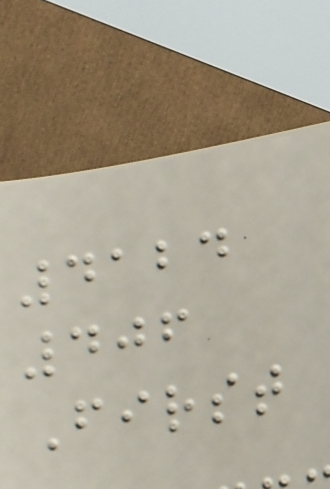4124
406
First
